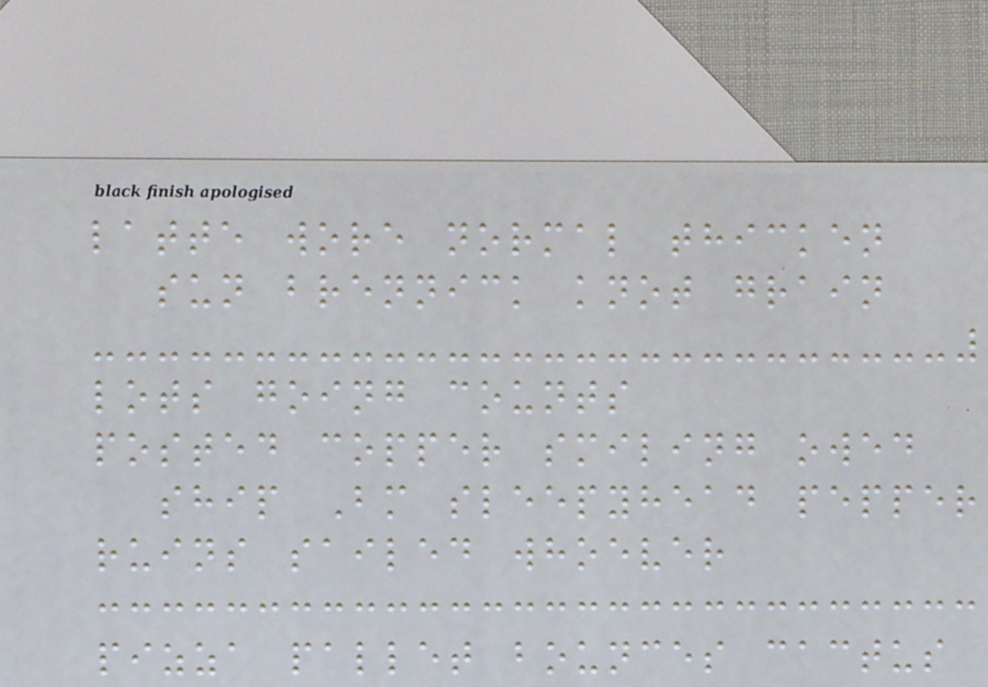latte wore normal thicken
sun brennick knot grain
lots going counts
posted copper smiling owed
ship Bm sleepyhead pepper
ruins sailed whoever
pizza pallet bounces cactus
